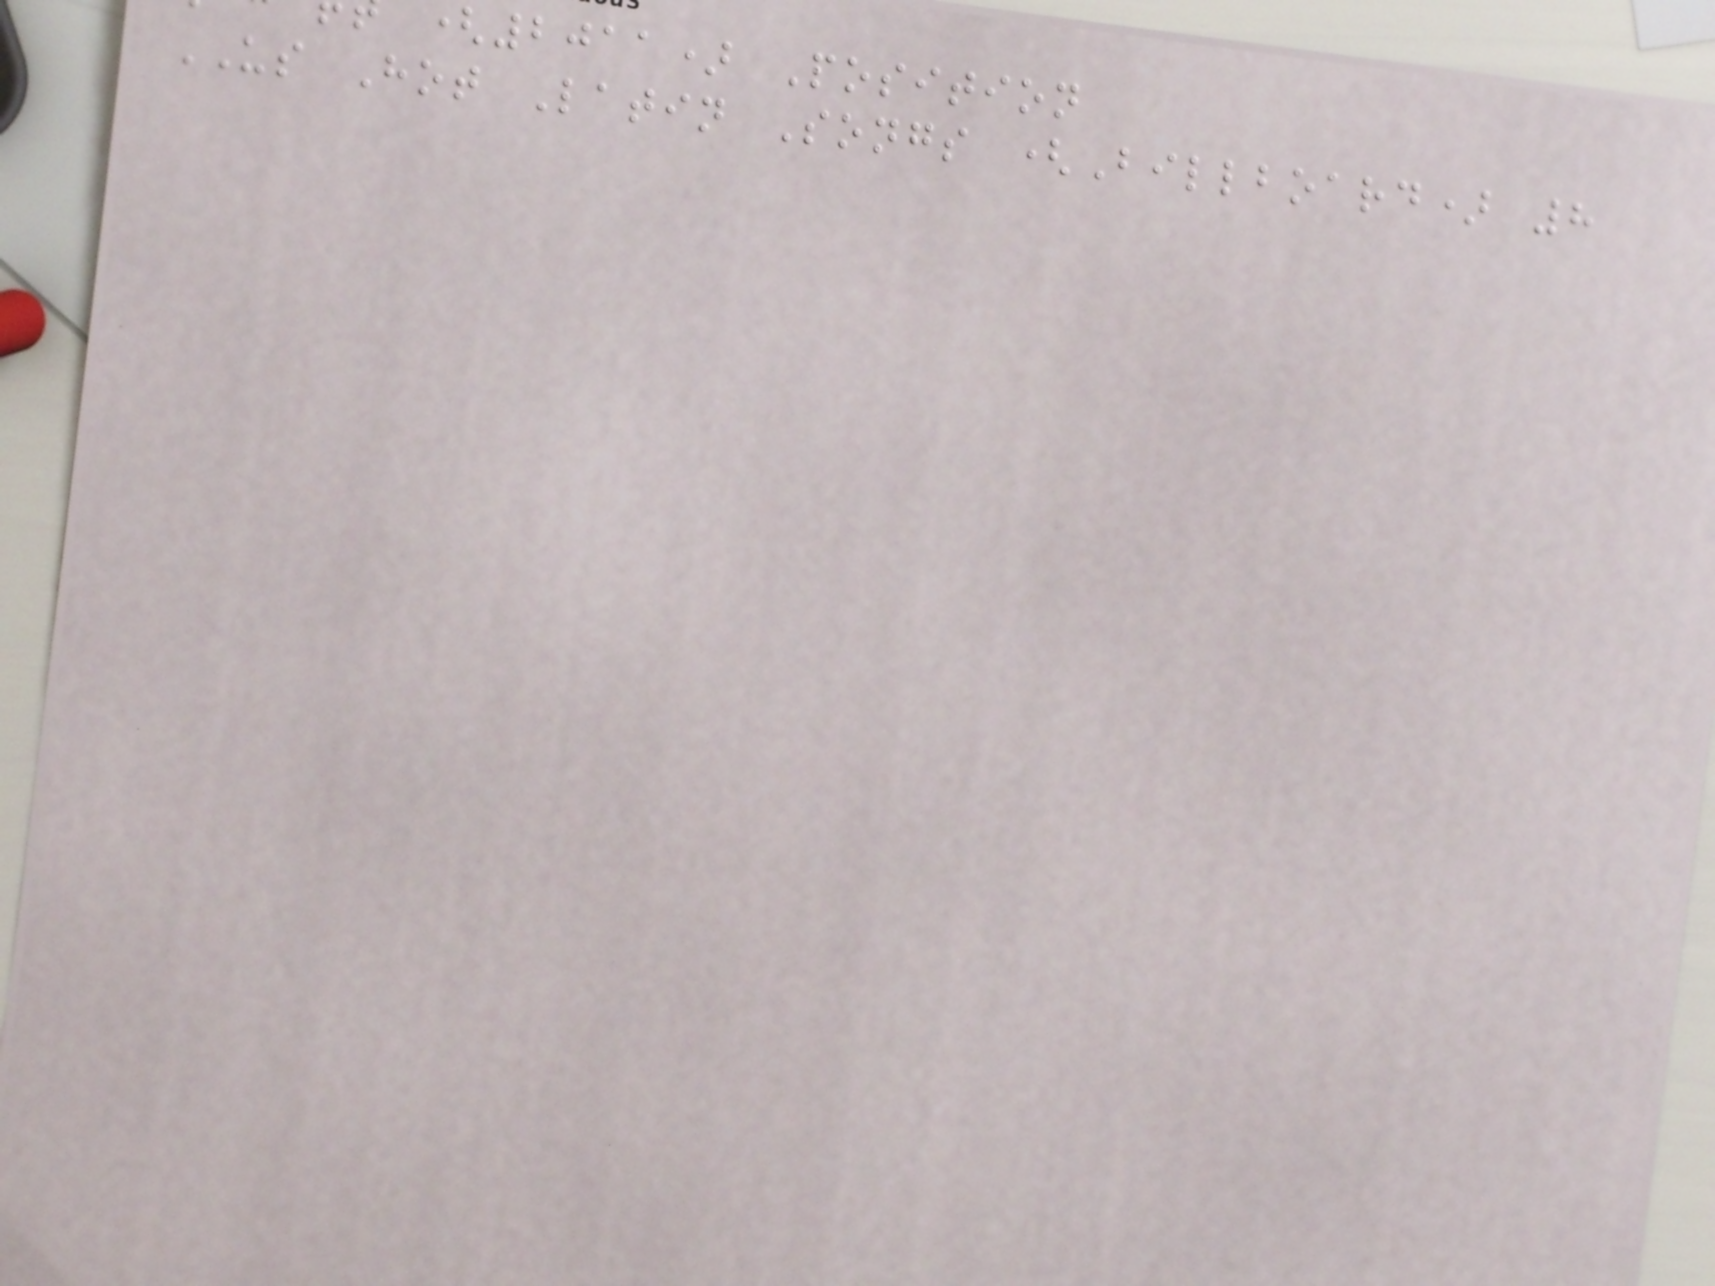(2011) Position
US Hot Latin Songs (Billboard) 8
